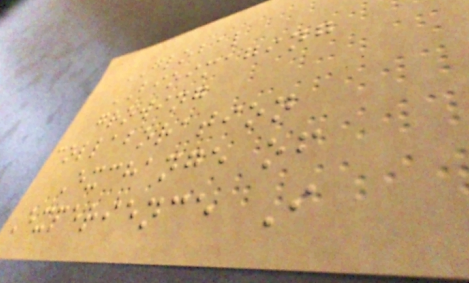GLOBAL
BIOIMAGING
growing
collaboration
Exchange of
Experience I
